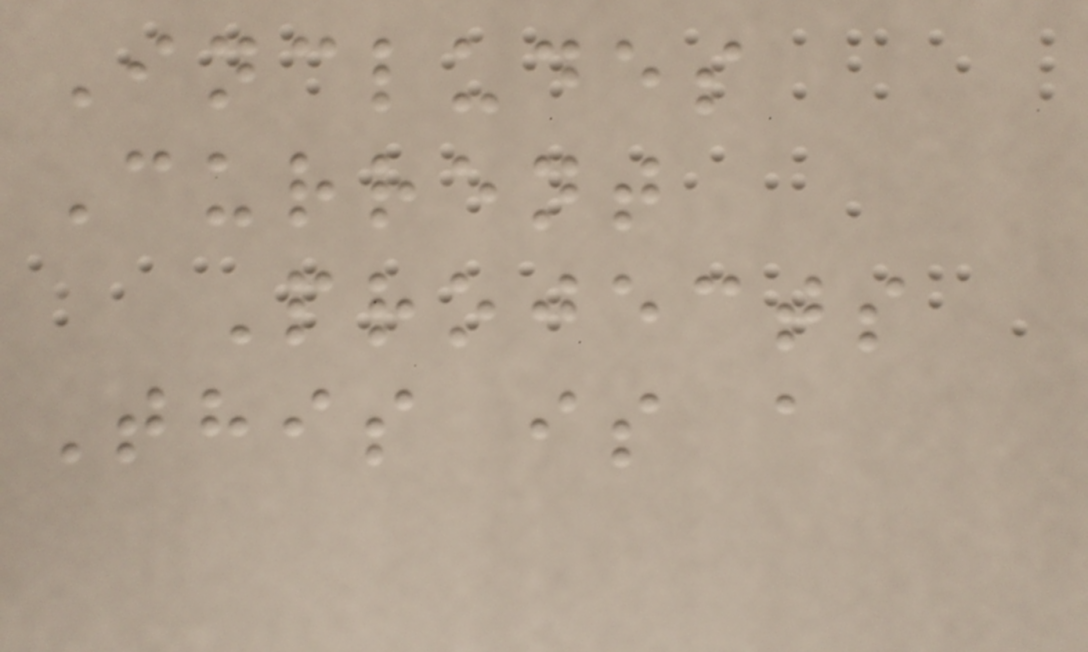Includes
Current
Projects
This is a
